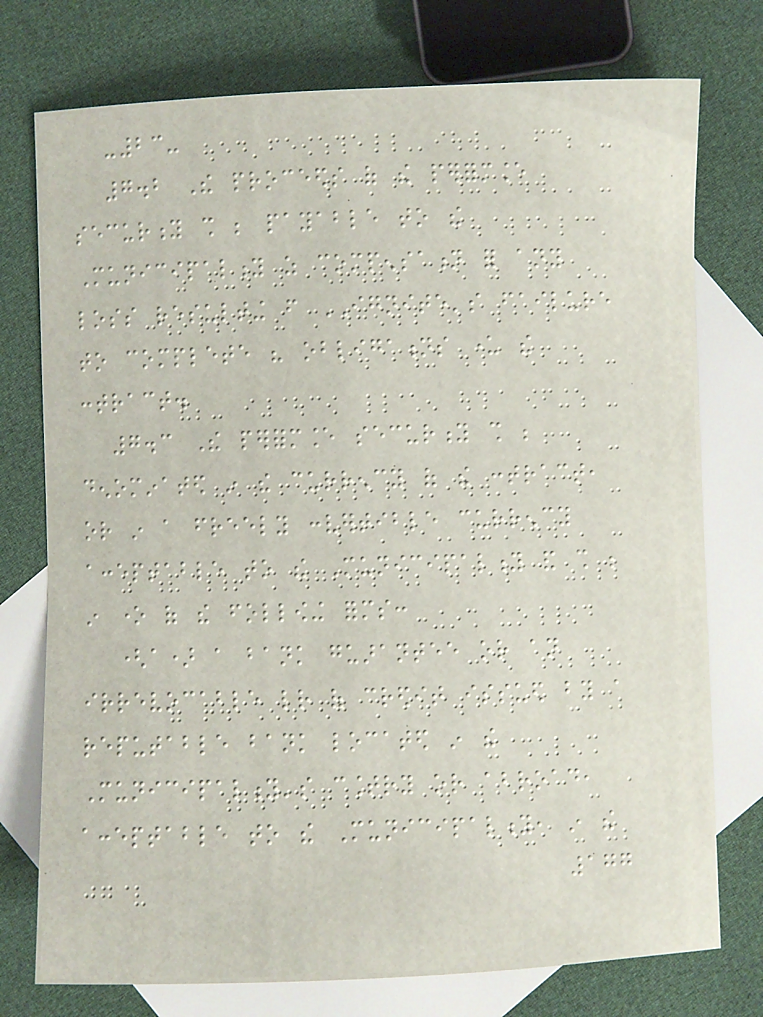-23-
7.2 The proceeds of the performance
security shall be payable to the
Municipality as compensation for any
loss resulting from IGNITE's failure
to complete his obligations under the
contract.
7.3 The performance security shall be
denominated in the currency of the contract,
or in a freely convertible currency
acceptable to the Municipality and shall be
in one of the following forms:
(a) a bank guarantee or an
irrevocable letter of credit issued by a
reputable bank located in the
Municipality's country or abroad,
acceptable to the Municipality, in the
177
